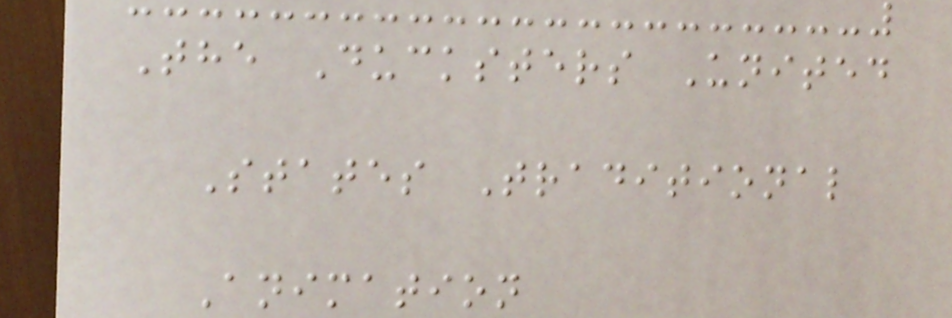The Ducksters United
States Traditional
Animation
